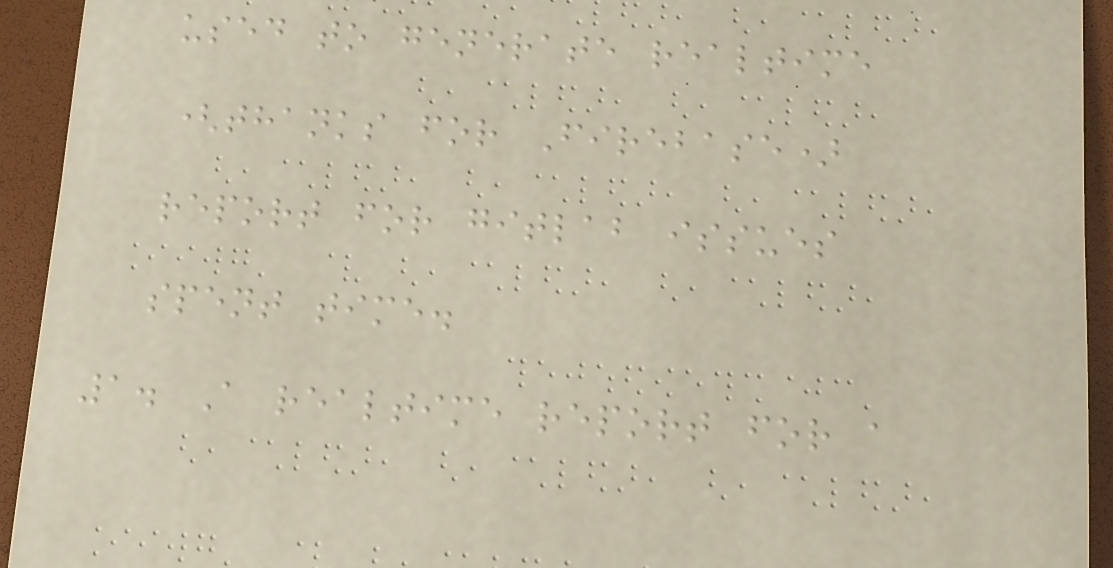used to generate realtime
(thanks for Firebase)
report for gitlab issues
spent time.
1. A realtime report for a
